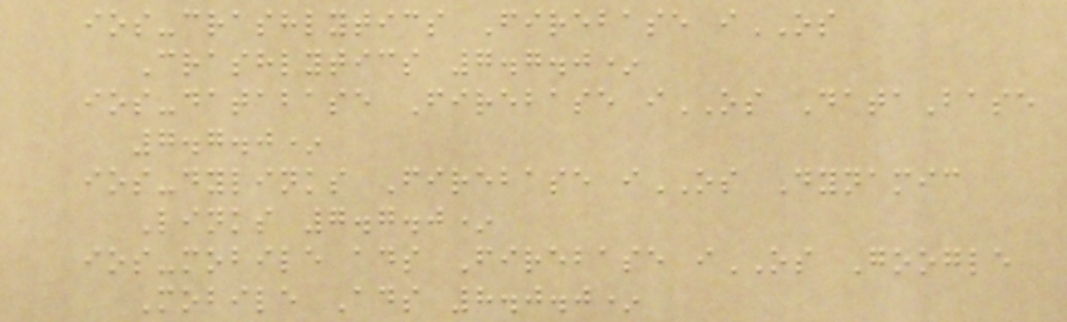ios-crashlytics Firebase iOS
Crashlytics 7.7.0*
ios-database Firebase iOS DataBase
7.7.0*
ios-dylinks Firebase iOS Dynamic
Links 7.7.0*
ios-mobile ads Firebase iOS Google
Mobile Ads 8.0.0*
